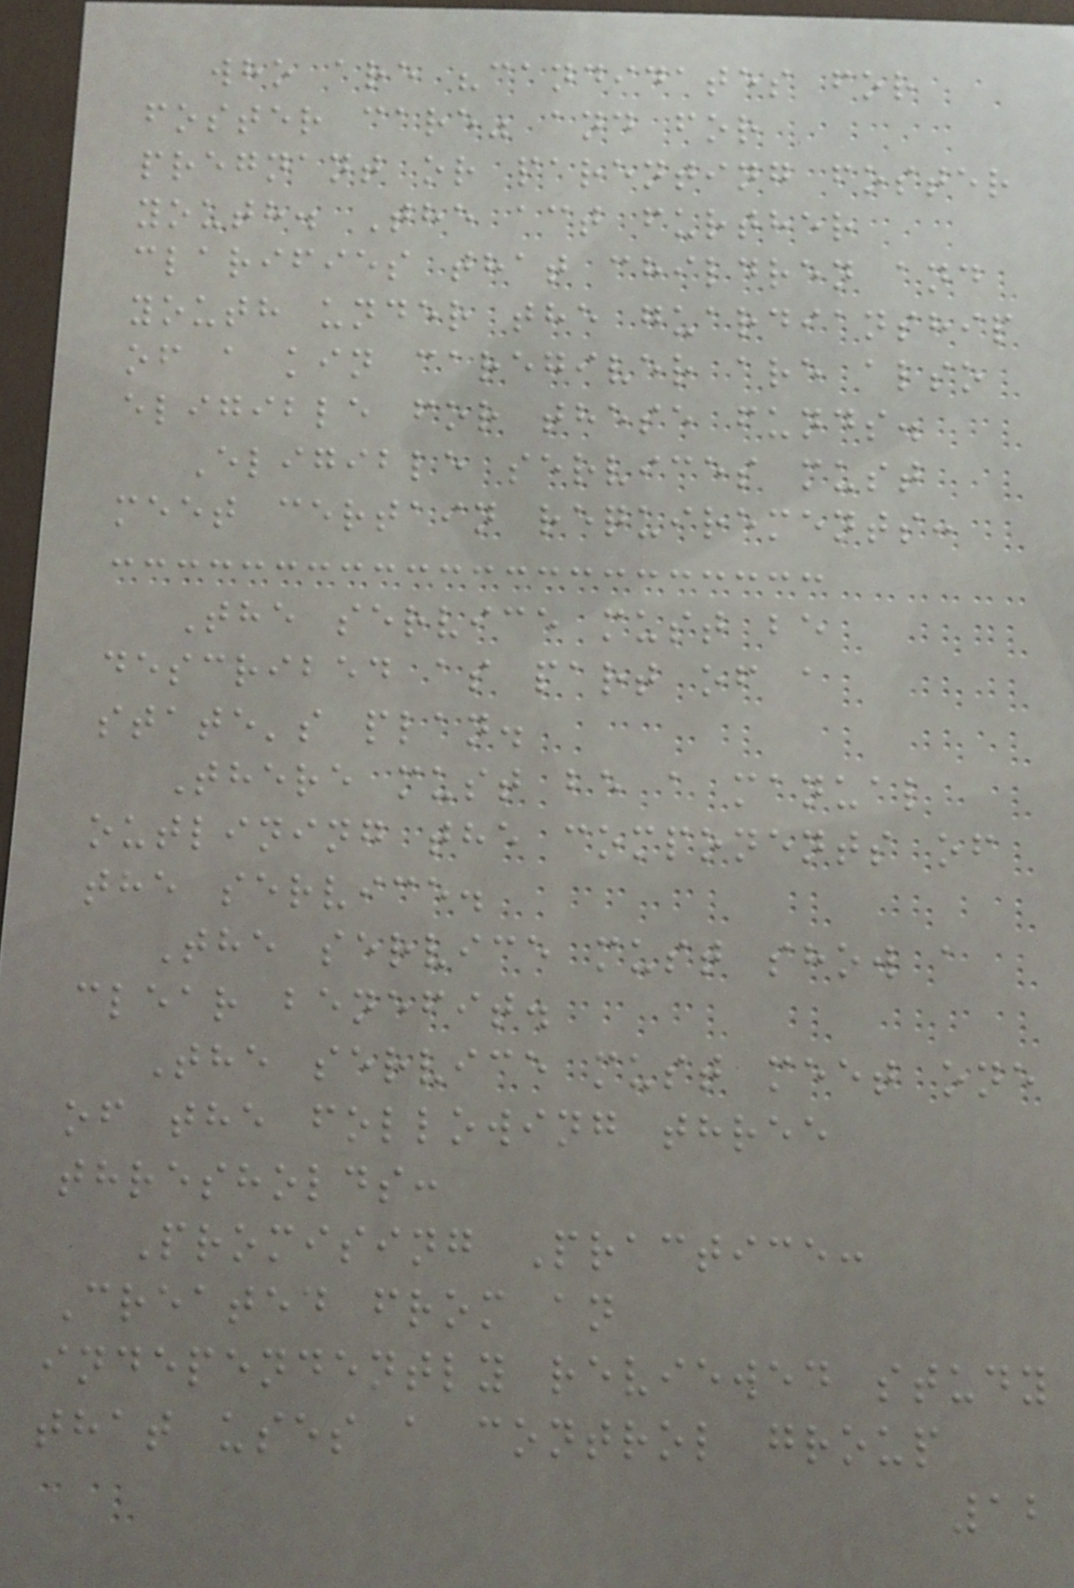who are "candidates for
foster care" and for
pregnant or parenting foster
youth. The act further
clarifies that children and
youth under the guardianship
of a kin caregiver are also
eligible for these funds.
Eligible services must
meet certain requirements:
The service must be
described as part of a
state's plan.
There must be a manual
outlining the components of
the service.
The service must show a
clear benefit.
The service must meet one
of the following three
thresholds:
Promising Practice:
Created from an
independently reviewed study
that uses a control group
12
